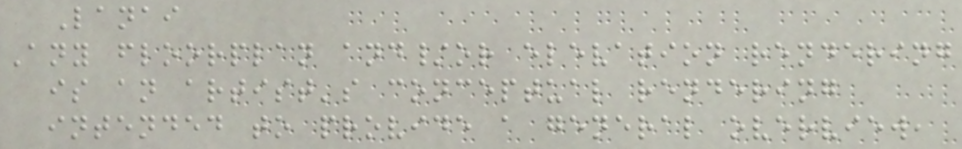Lanai
Any floorplan and/or elevation rendering
is an artist's conceptual rendering
intended to provide a general overview,
